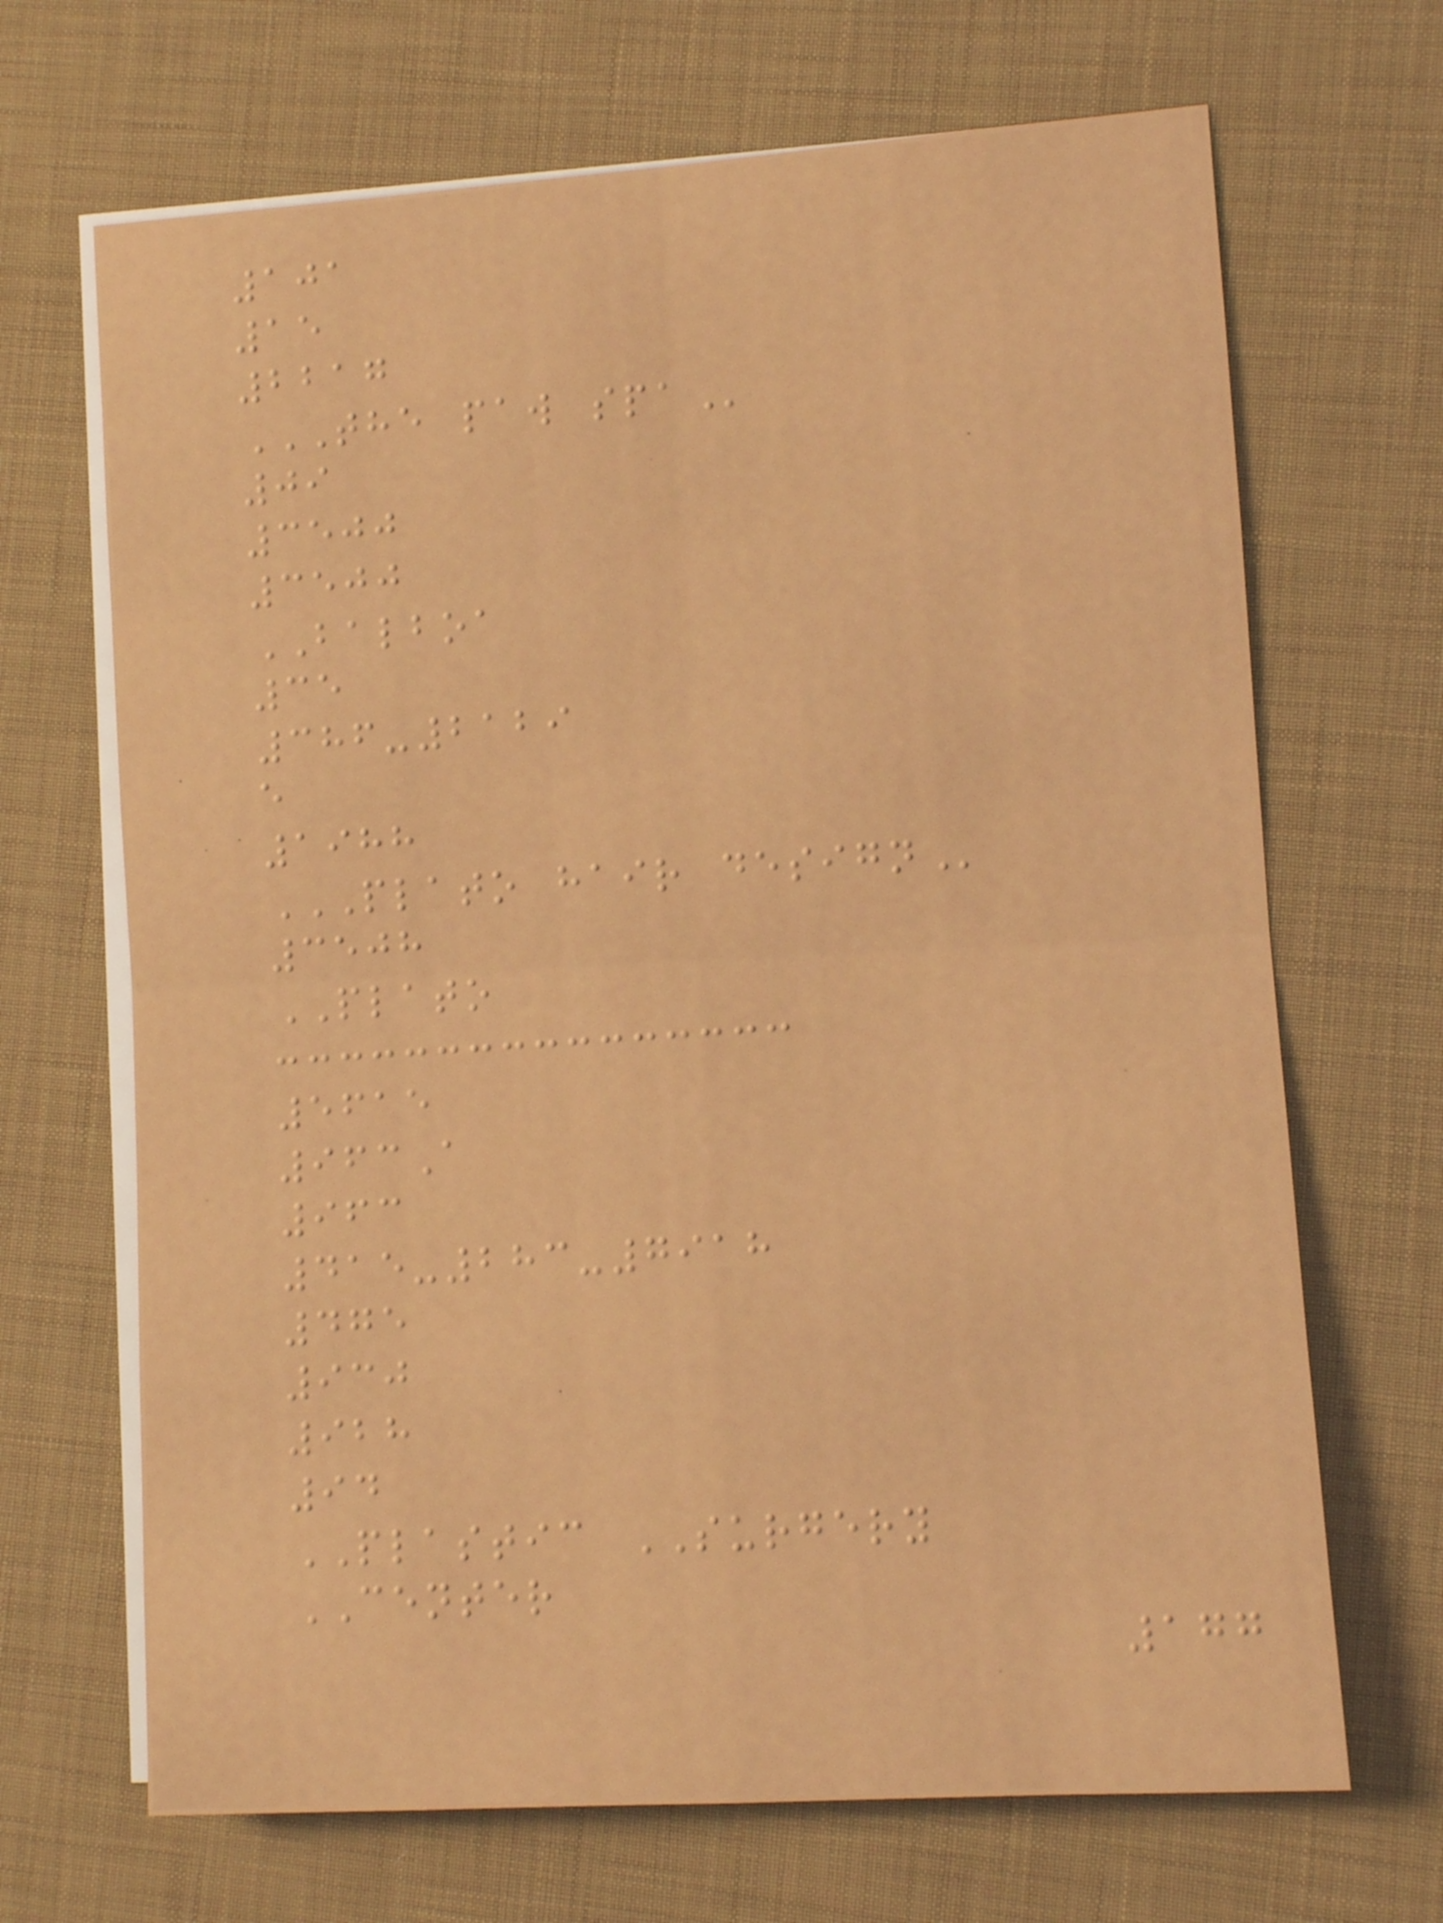101
15
2217
THE PAW SPA
09
3500
3500
BALBOA
35
386-2129
e
1988
PLATO HAIR DESIGN
3508
PLATO
5615
963A
963
415-283-7918
475
930
928
94
PLASTIC SURGERY
CENTER
177
